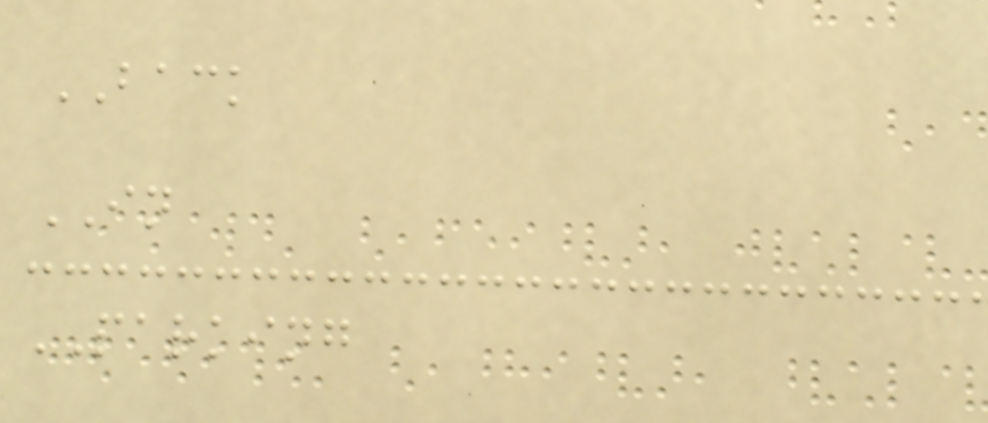BACK
IN
PARKING
